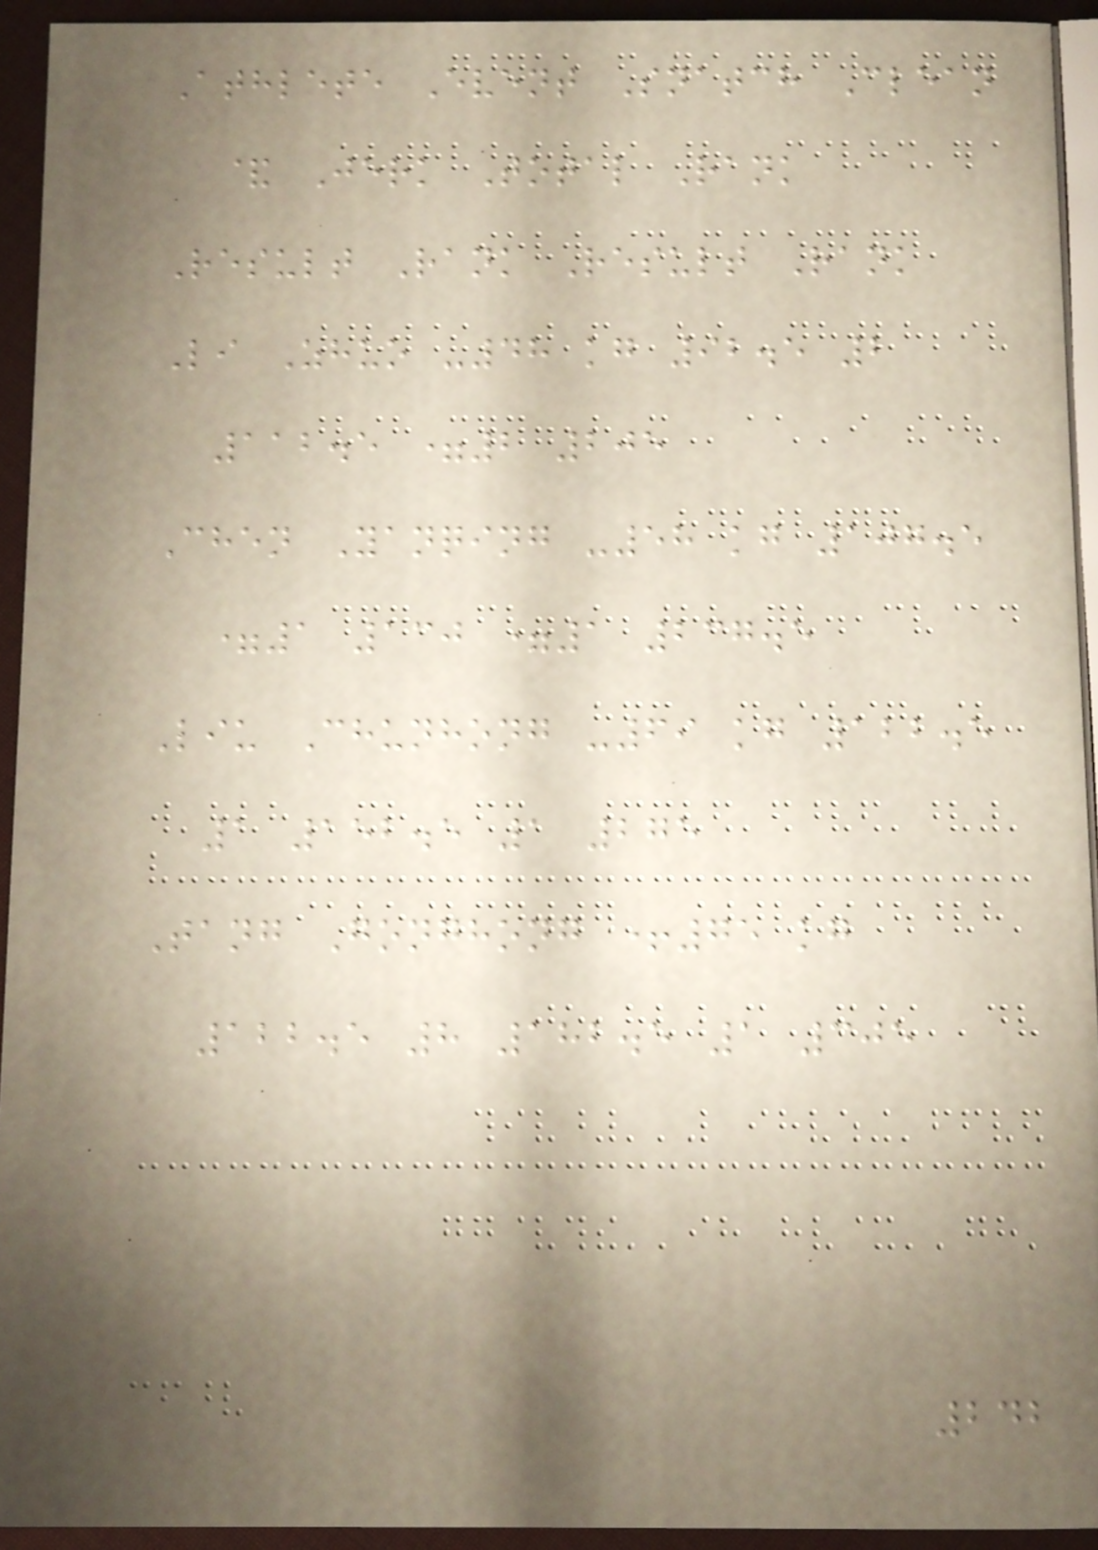Athlete Event Snatch Clean
& Jerk Total Rank
Result Rank Result Rank
Li Zhuo -48 kg 92.5 2
112.5 =2 205
Chen Yanqing -58 kg 107.5
=1 130 =1 237.5
Liu Chunhong -69 kg 122.5
1 152.5 1 275
Tang Gonghong +75 kg
122.5 8 182.5 1 305
242
